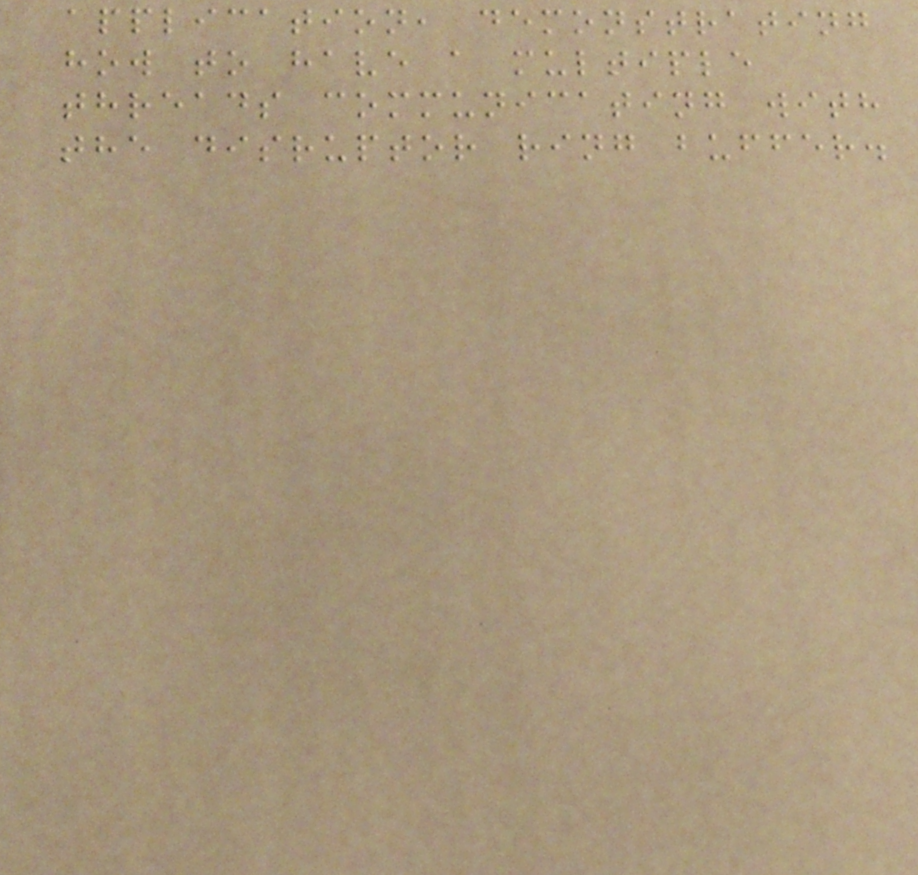application, demonstrating
how to have a multiple
threads communicating with
the disruptor ring buffer.
